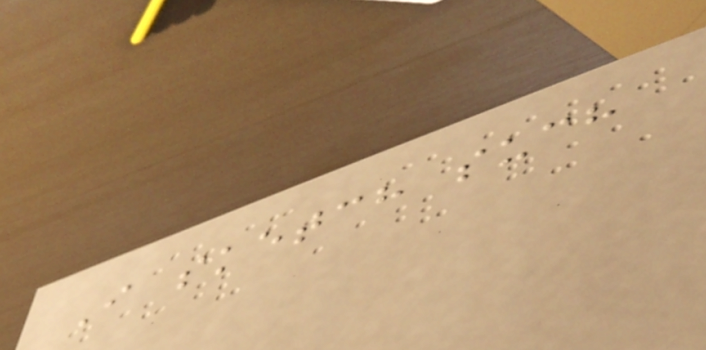I sketch such
